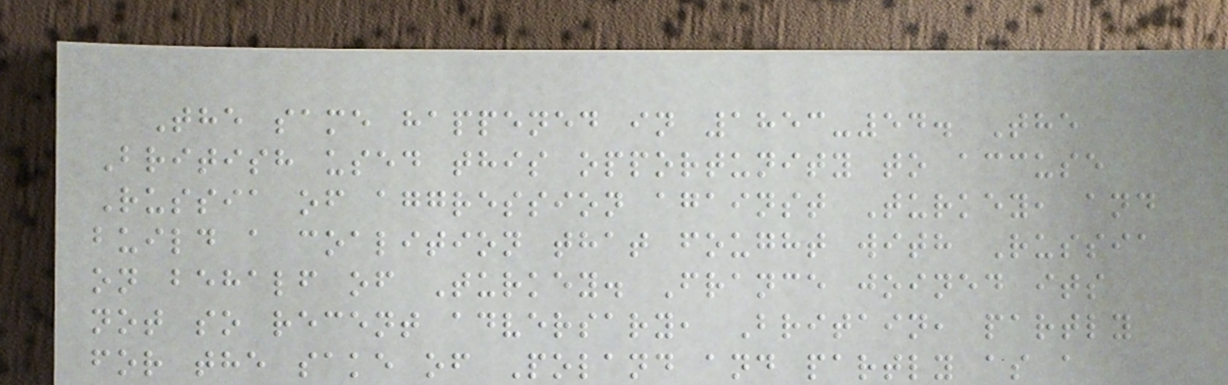The same happened in 1853-54. The
British used this opportunity to accuse
Russia of aggression against Turkey, and
build a coalition that fought with Russia
on behalf of Turkey. France joined its
not so recent adversary, Britain, partly
for the sake of Poland and partly as a
